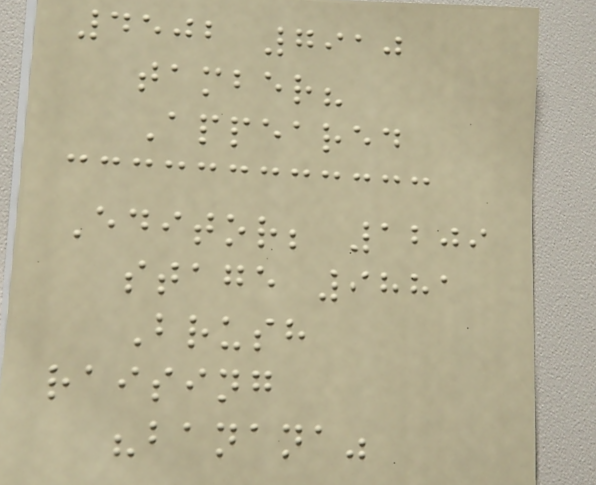4502 7910
tamber?
Appeared
Editor; 1209
stage 9881
Brush
raising
"banana"
